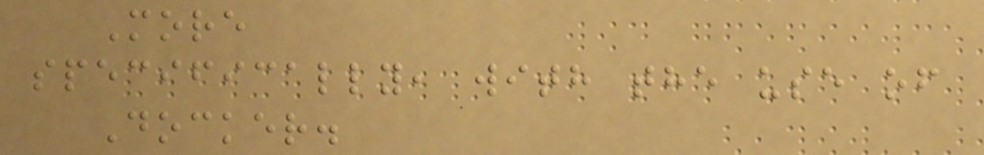More
specifically, with the use of
Docker.
